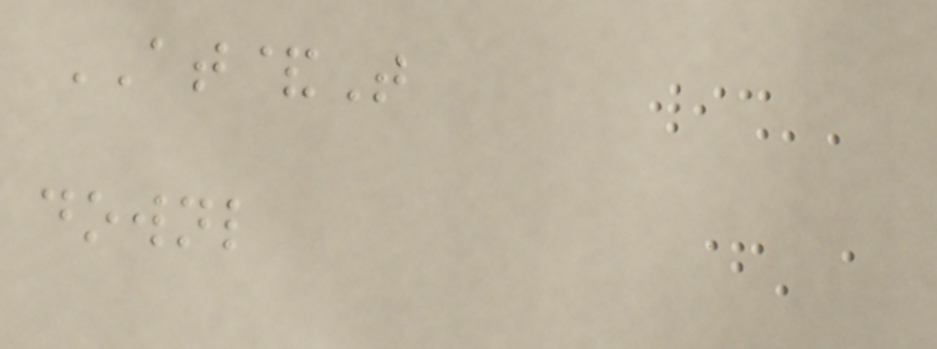AT&T
downl
